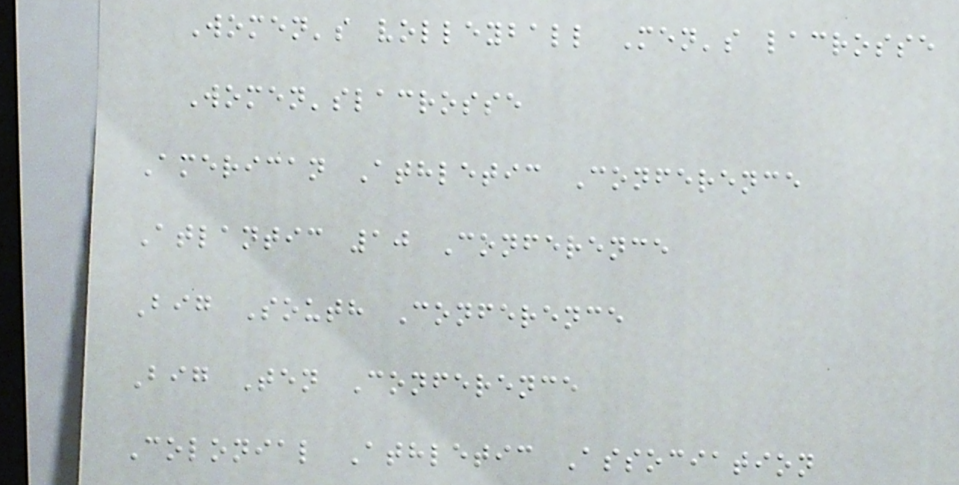Women's volleyball Men's lacrosse
Women'slacrosse
American Athletic Conference
Atlantic 10 Conference
Big South Conference
Big Ten Conference
Colonial Athletic Association
